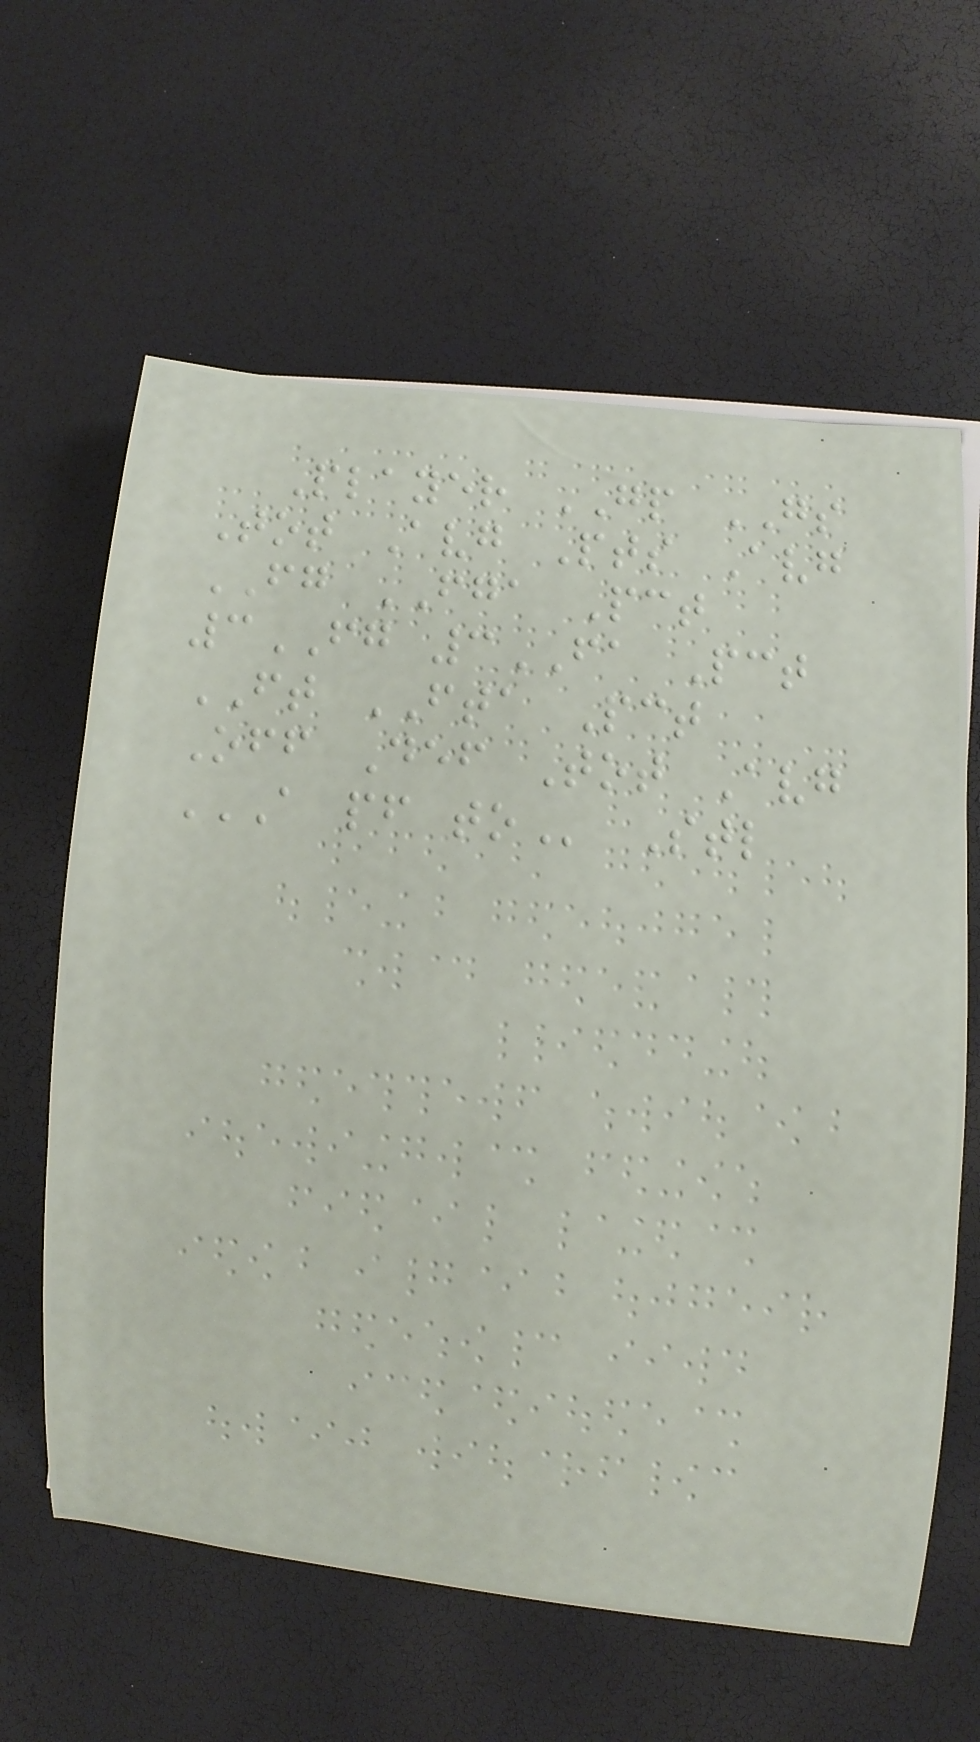Player GP GS
Tot Avg Pts Avg
FG FGA Pct
3FG 3FA Pct
FT FTA Pct
Off Def Tot Avg
A PF TO Stl
